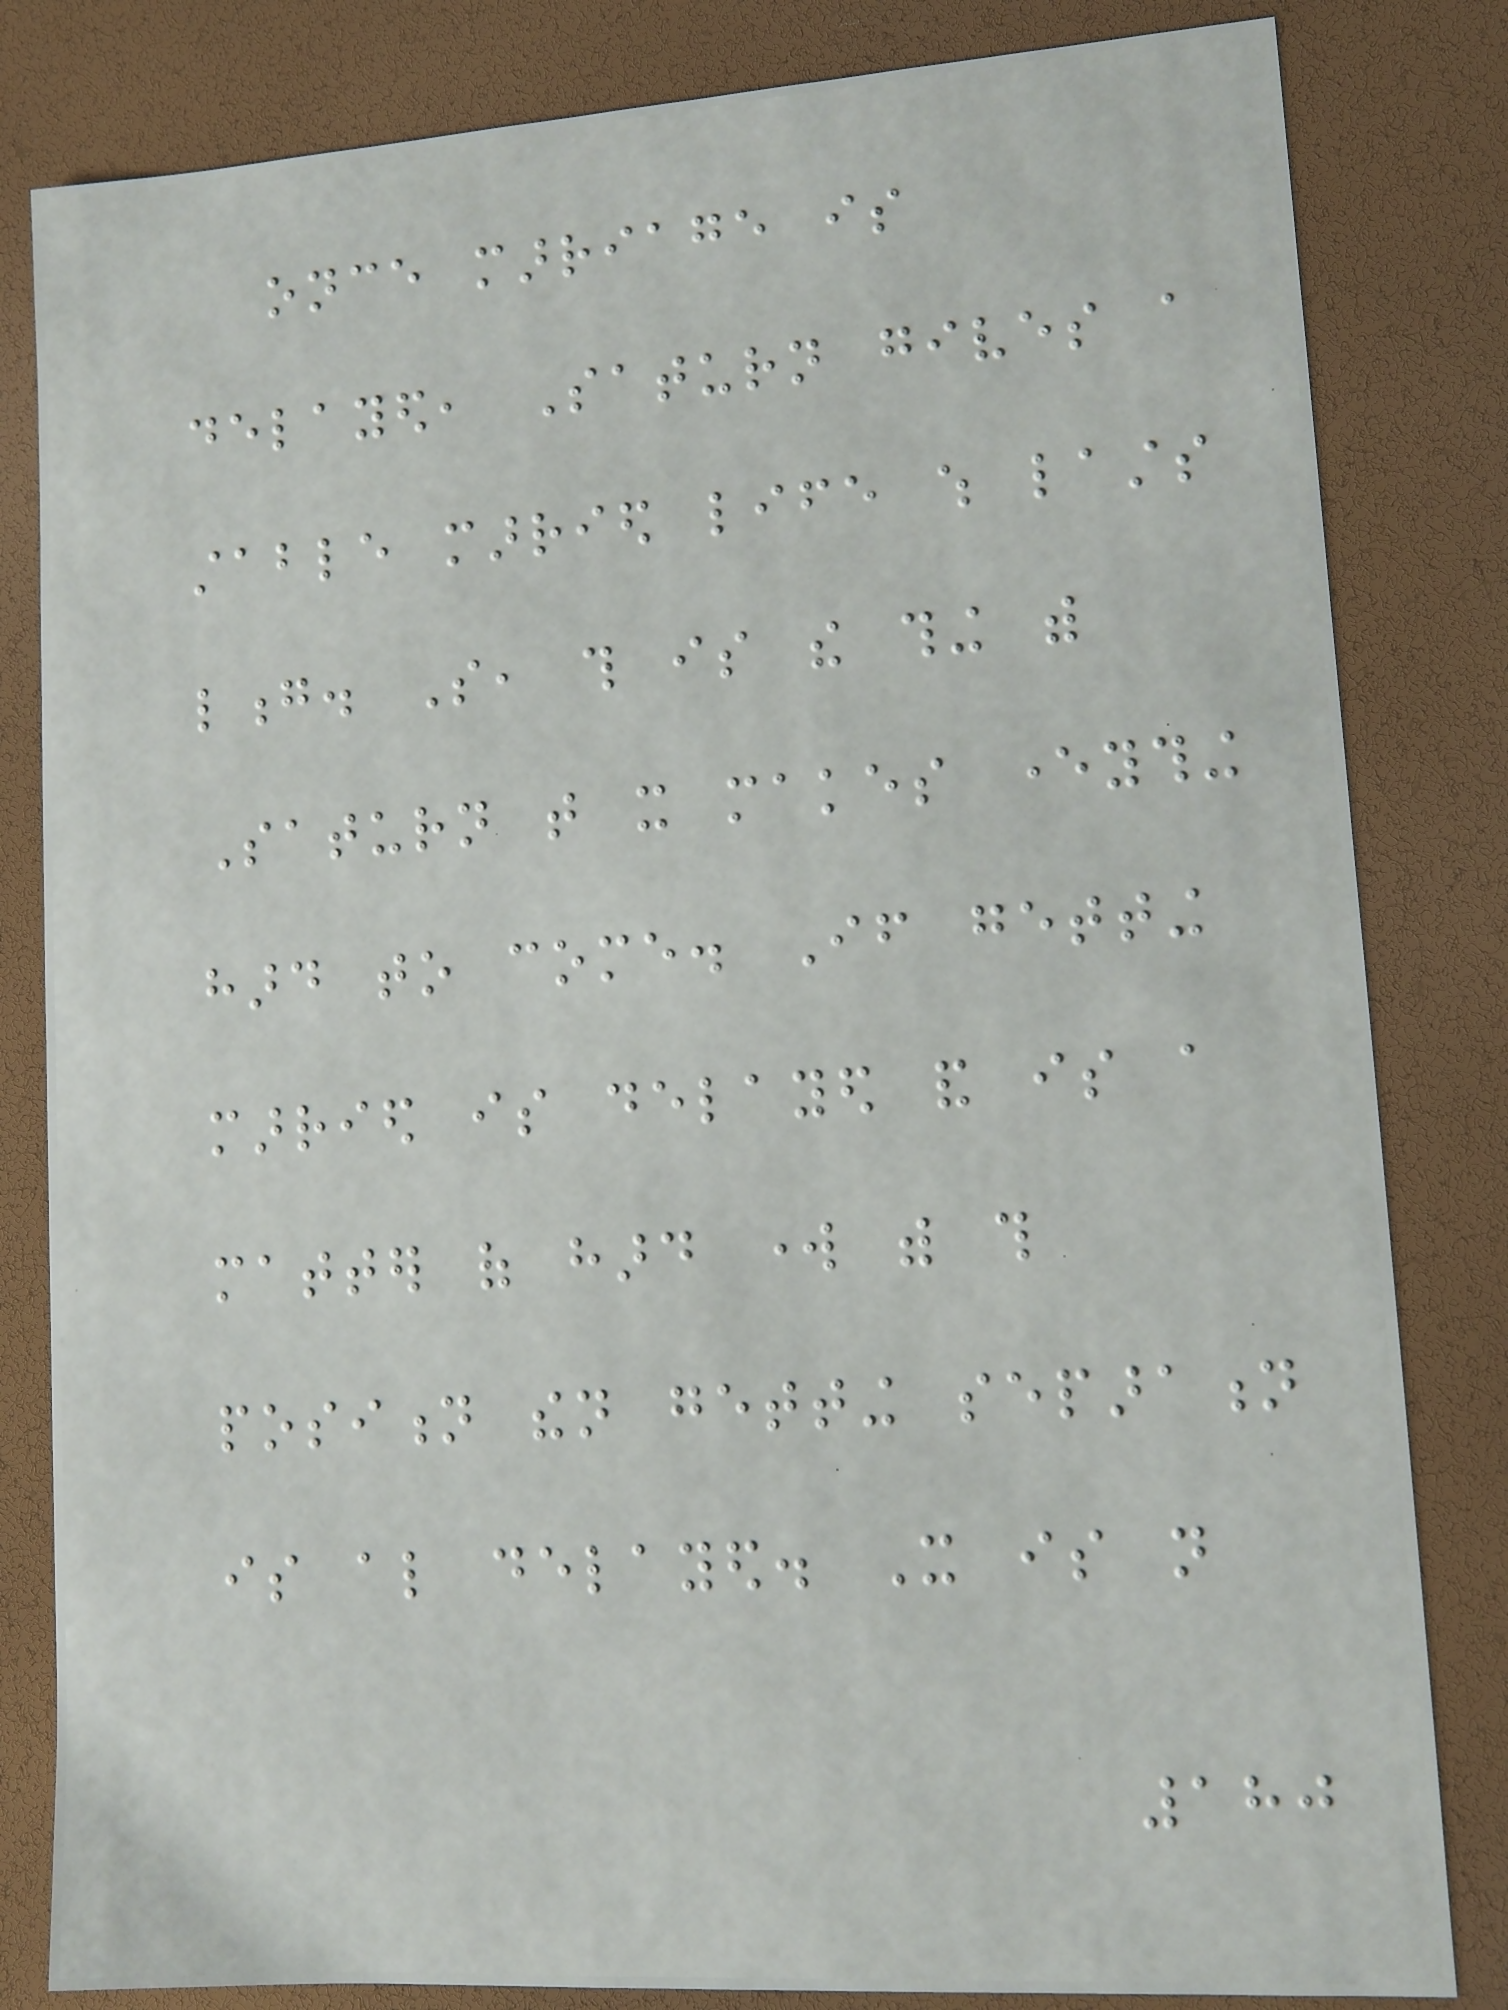once marriage is
delayed, Saturn gives a
stable married life which lasts
long. So, this is the thing with
Saturn that it makes everything
hard to come. If getting
married is delayed and is a
matter of hard work with this
position then getting separation
is also delayed. It is not
180
